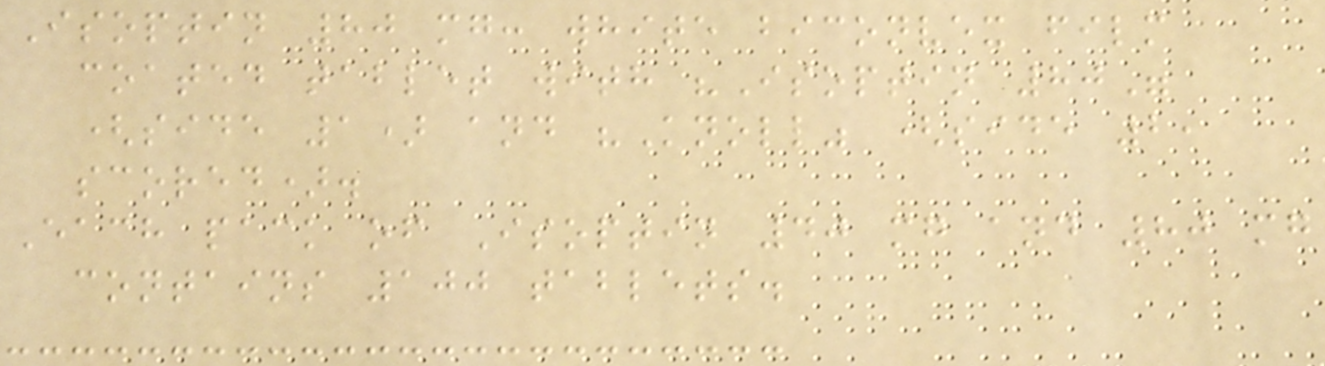Isoptin 80 mg: white biconvex film
coated tablet with "Isoptin 80"
(side 1) and "Knoll" (side 2,
scored).
Each pack of Isoptin 40 mg and 80 mg
contains 100 tablets.
